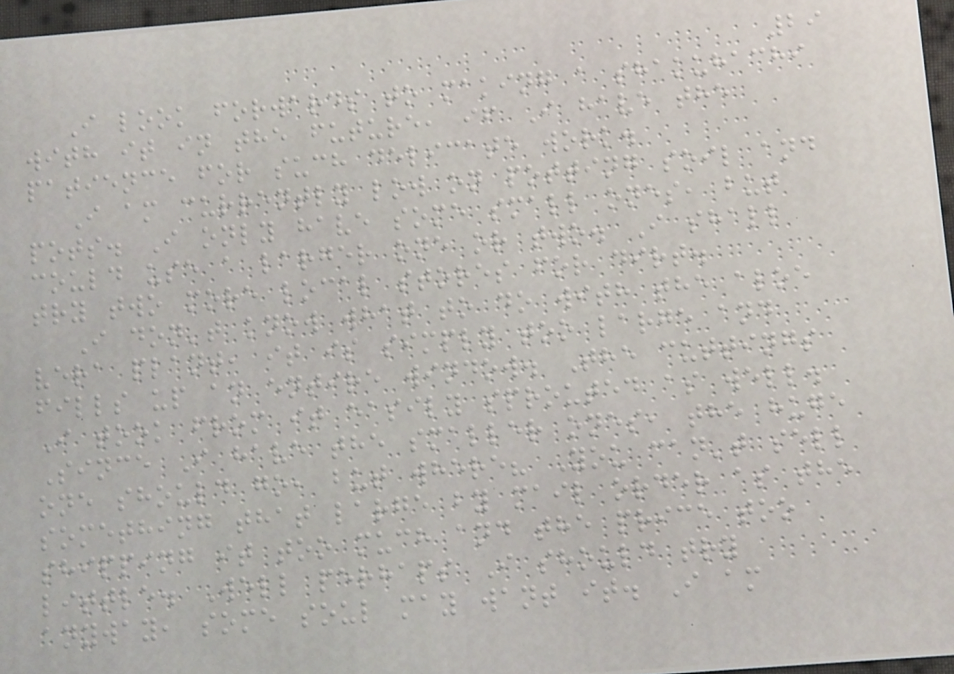29
I look forwards to making a shakuhachi
with it in the future, if I have the
patience for such delicate work.
I am currently low on potting soil and
pots. I only have some small ones, but
could use a larger one or two. I shall
try two more local stores for dirt.
I don't know what to do with the aloe
vera plant, it is simply too large and
fills up an entire window. The cuttings
I took from it easily sprouted as well.
Since I have the smaller ones, the huge
one should go, but where? You can't sell
something that large by mail order as the
shipping it too much and the price too
little. Well perhaps I should try
anyway, some soul may want it. I am
